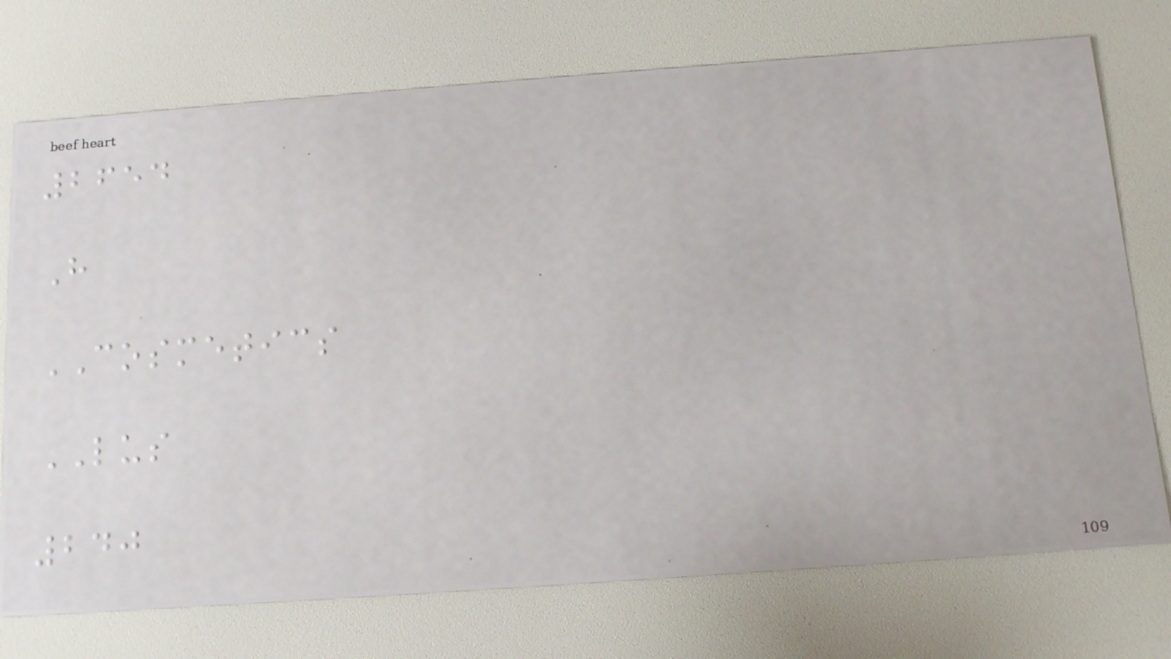2654
H
COSMETICS
LUS
240
